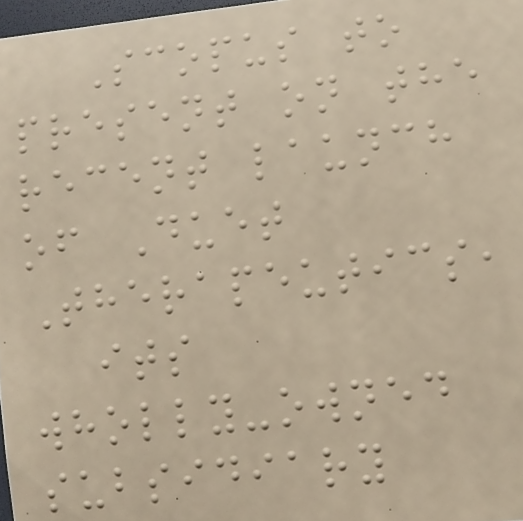Scopus to
present on the
recent launch
of Duet
Therapeutics,
its
wholly-owned
subsidiary
